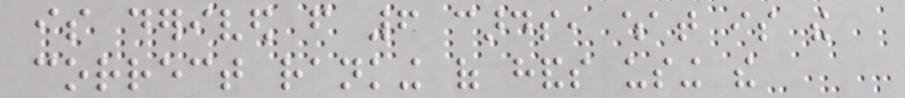is derived from 6 cards, what is the
correct ranking of hands using the
